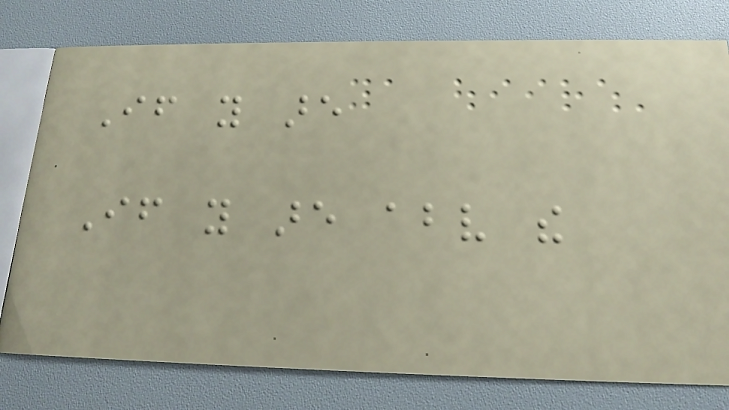If you are
If you are above the
